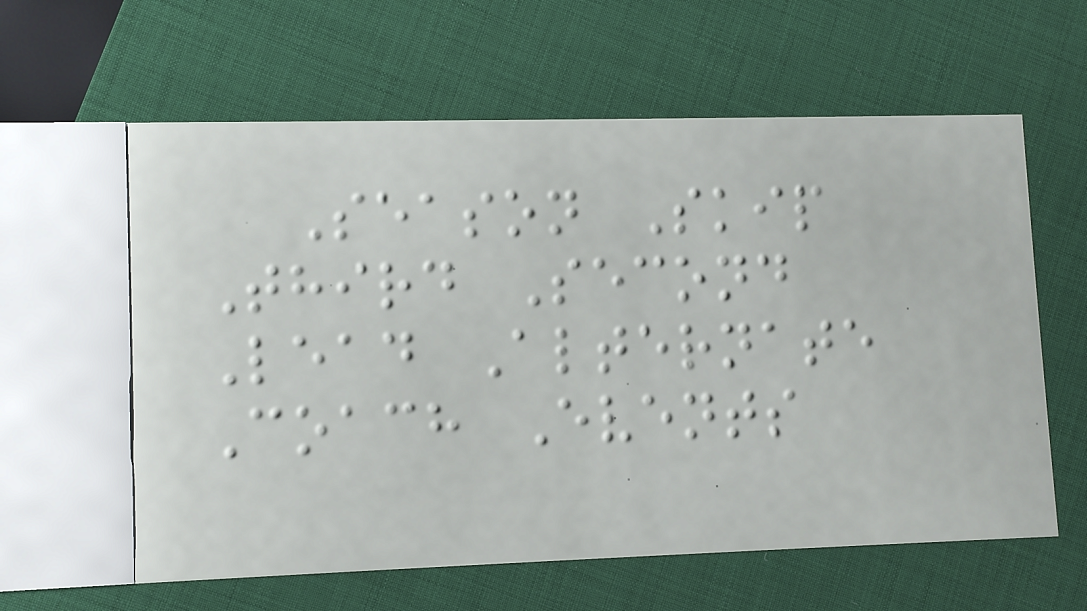Season Skip
Third Second
Lead Alternate
Coach Events
